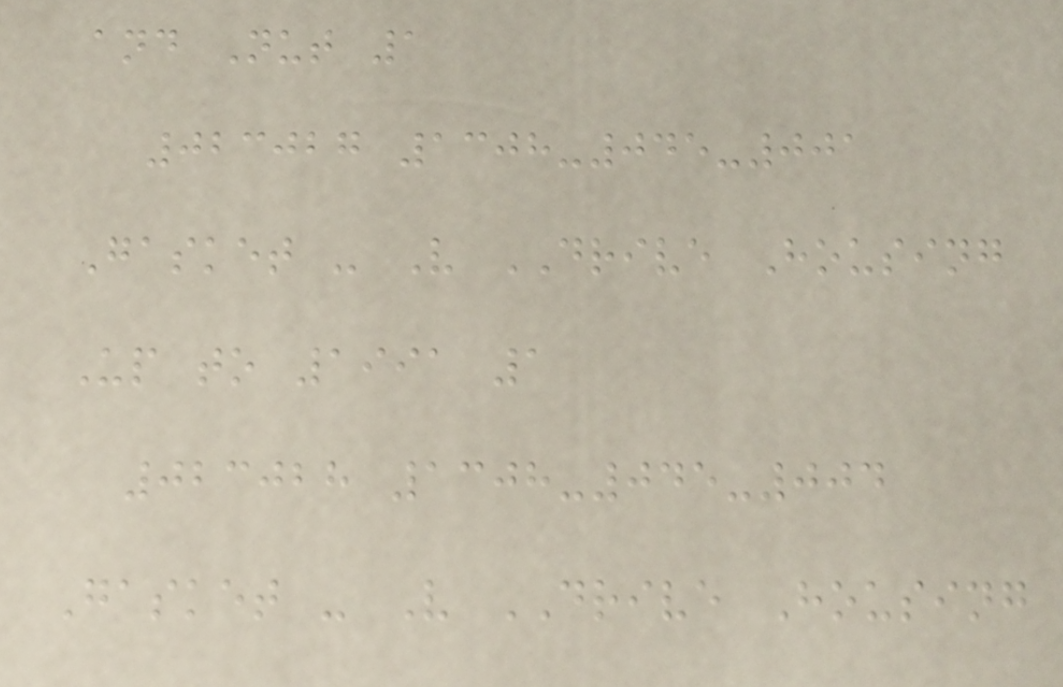and Nut 1
023027 1308-045-001
Gasket - V DRIVE Housing
Up to 1991 1
023028 1308-045-004
Gasket - V DRIVE Housing
